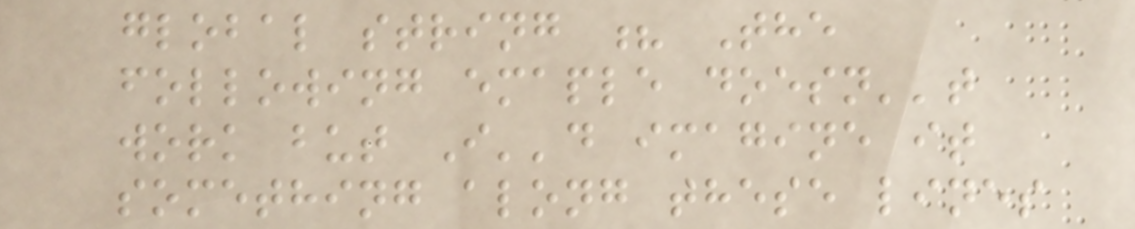global string ? The
following emaple doesn''t
work but I''d imagine it
something along these lines
